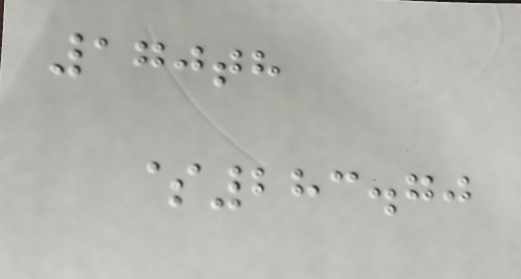170th
$283.70
